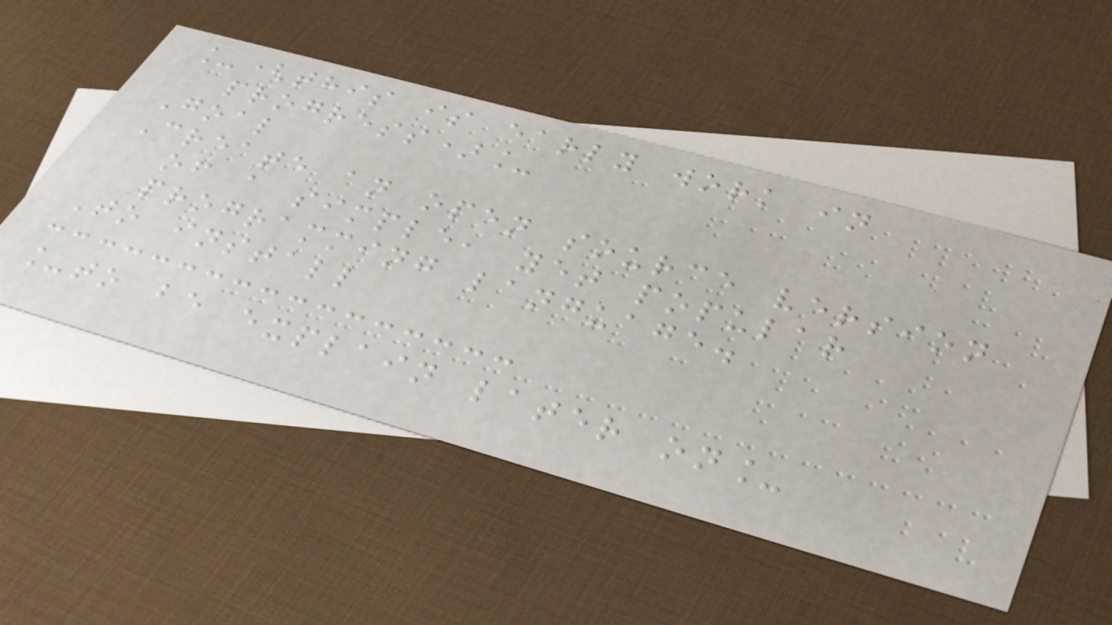_(this is early work in
progress)_
Goal
Create an open source version
of a simple, yet popular
programming language.
To install
_to be explain later on_
